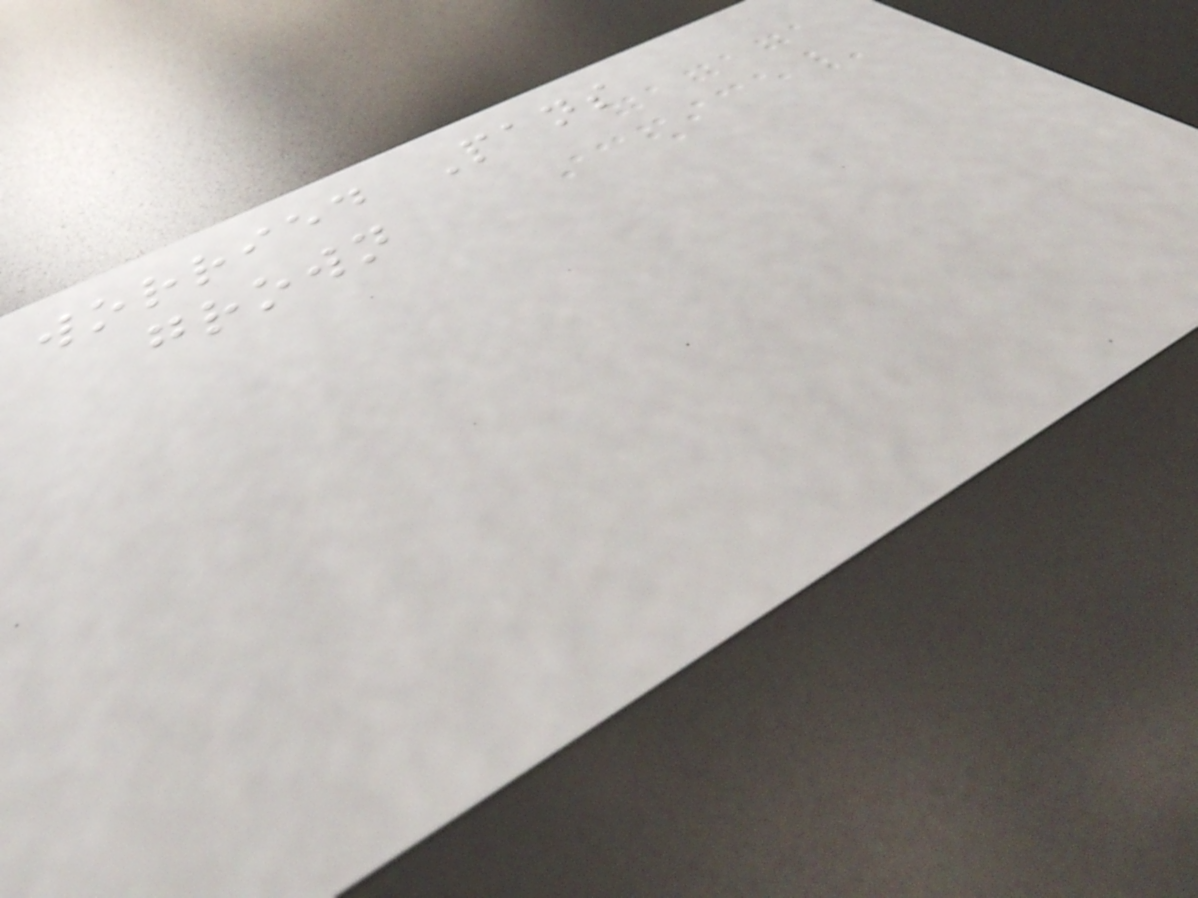worried Pans
grown
